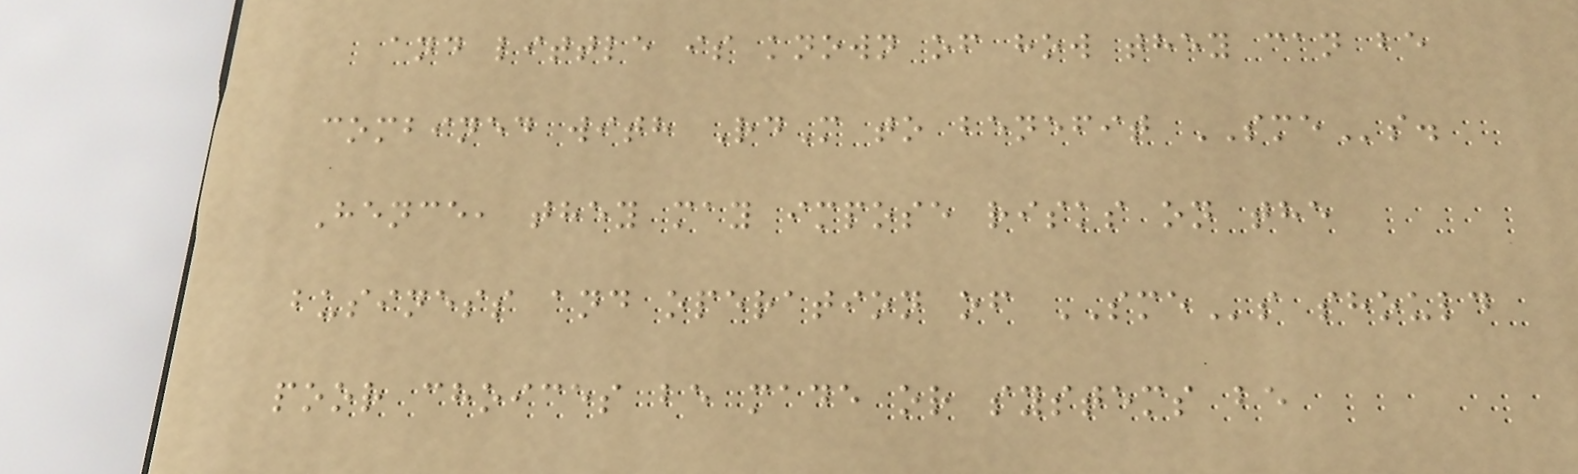and little is known of how they can be
combined with RdM to benefit SMEs.
Hence, they may impose risks on the
business and operation of SMEs should
poor choices be made or systems be
